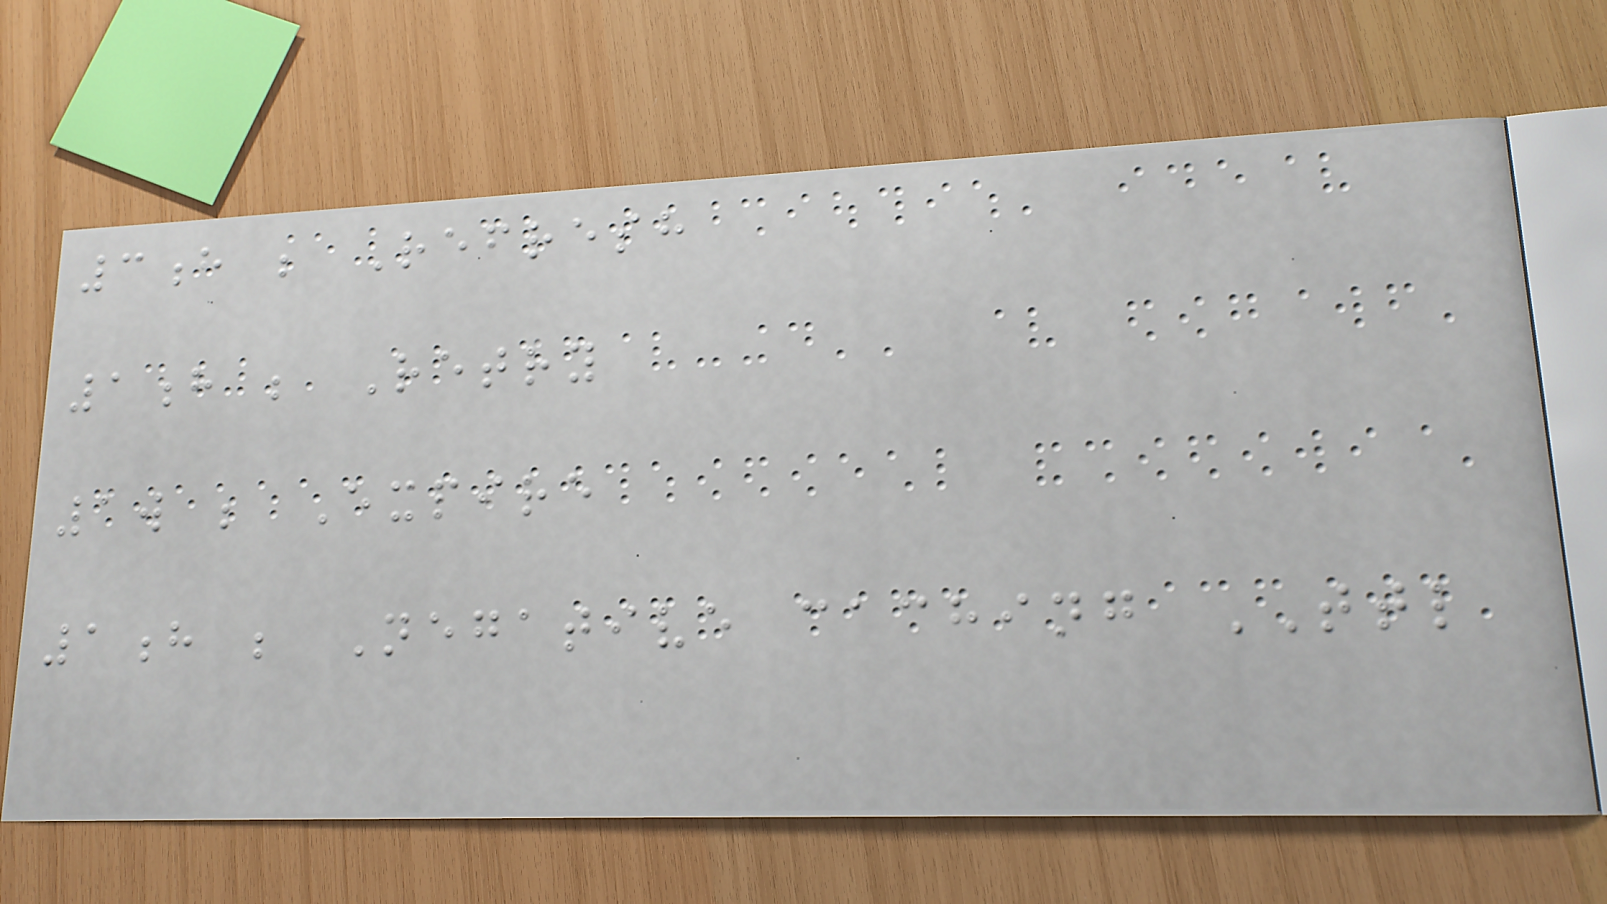3h ; Refresh
1h ; Retry
1w ; Expire
1h ; Negative caching TTL
